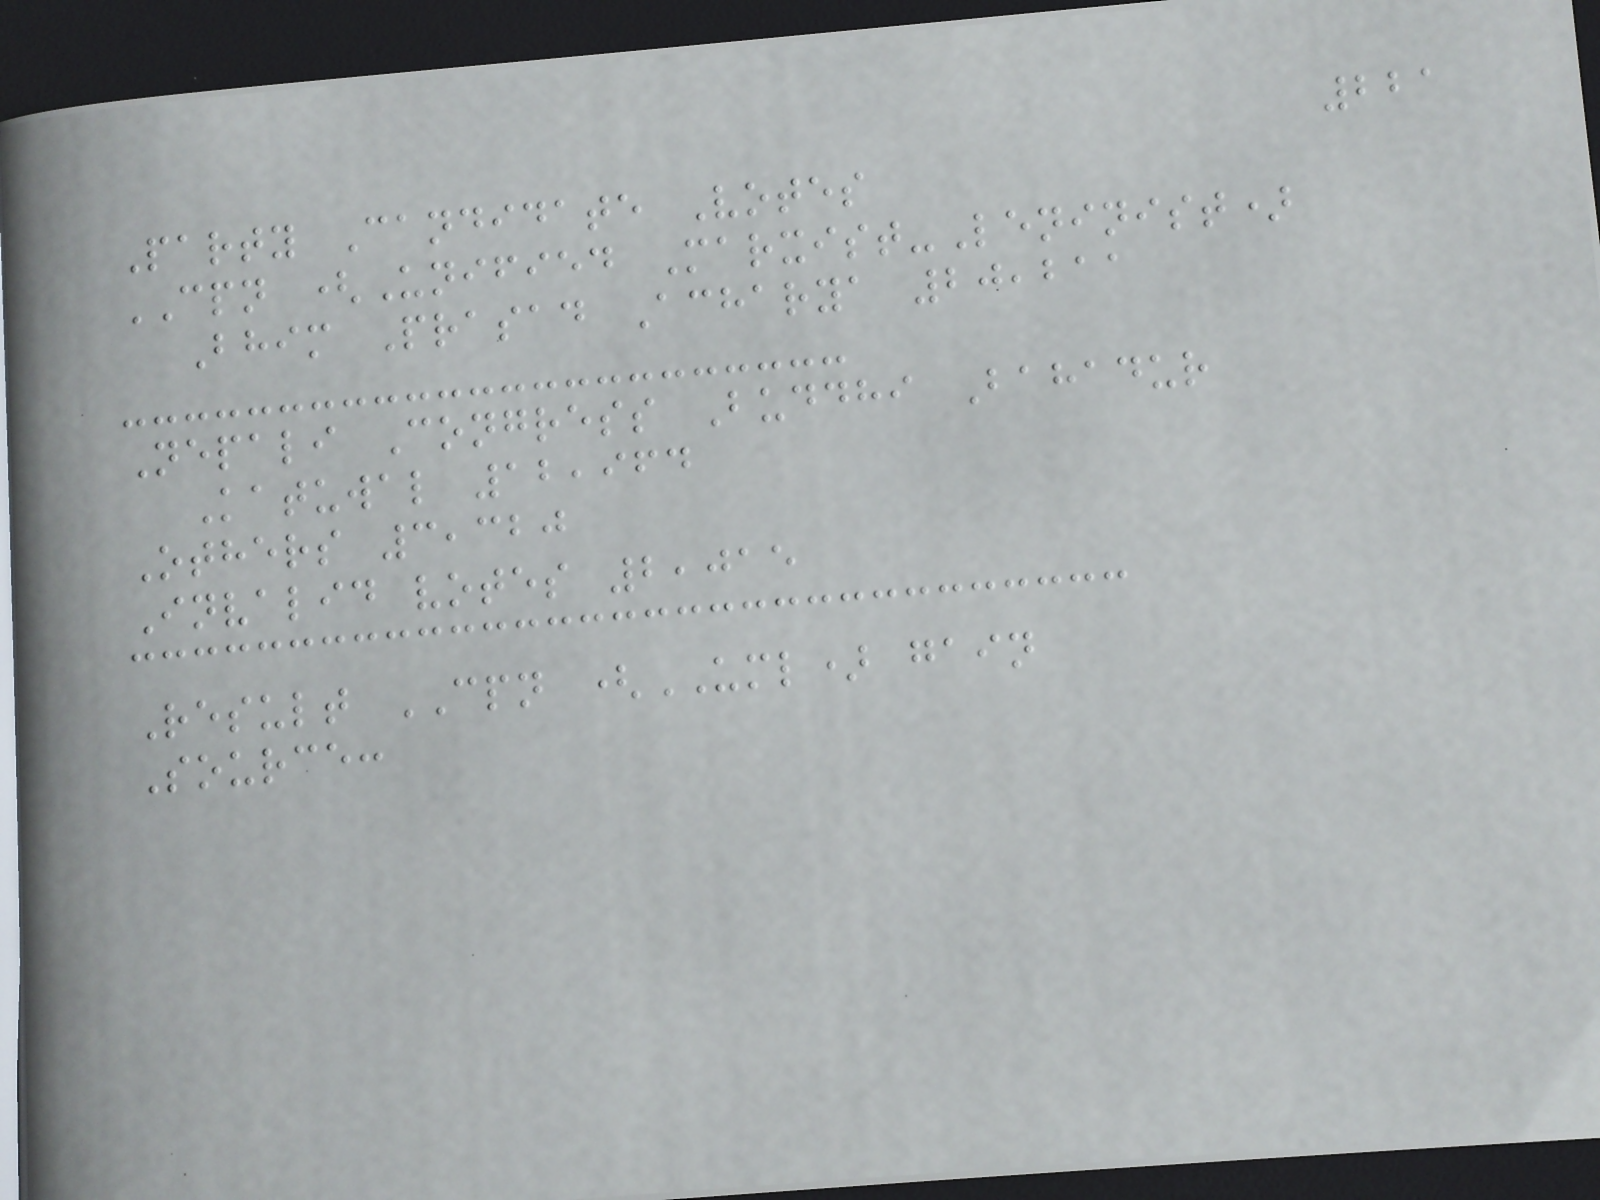221
Party Candidate Votes
CPN (Unified Marxist-Leninist)
Bhim Prasad Acharya 20,211
Nepali Congress Buddhi Bahadur
Katuwal 12,964
Others 3,320
Invalid votes 2,015
Result CPN (UML) gain
Source:
